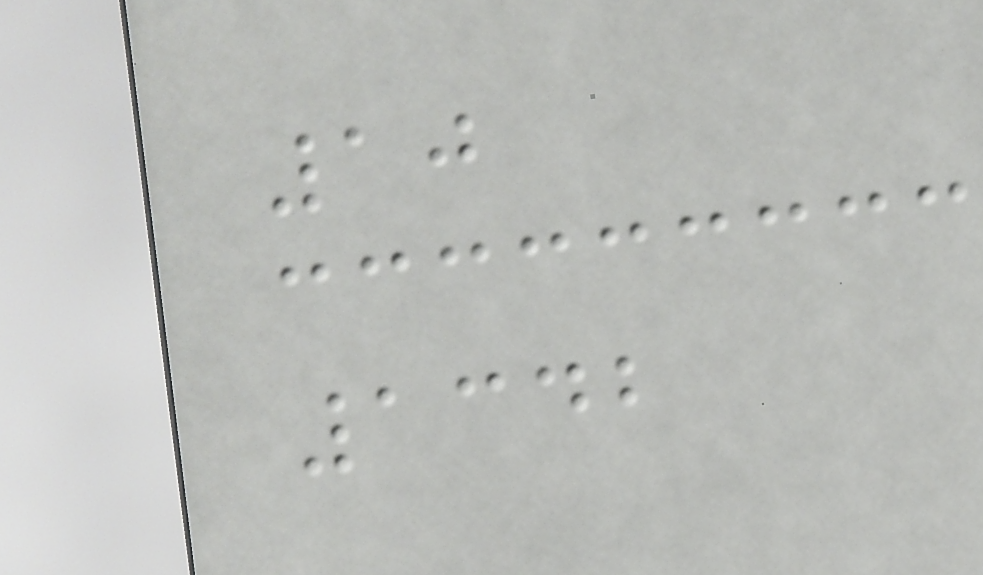10
1342
